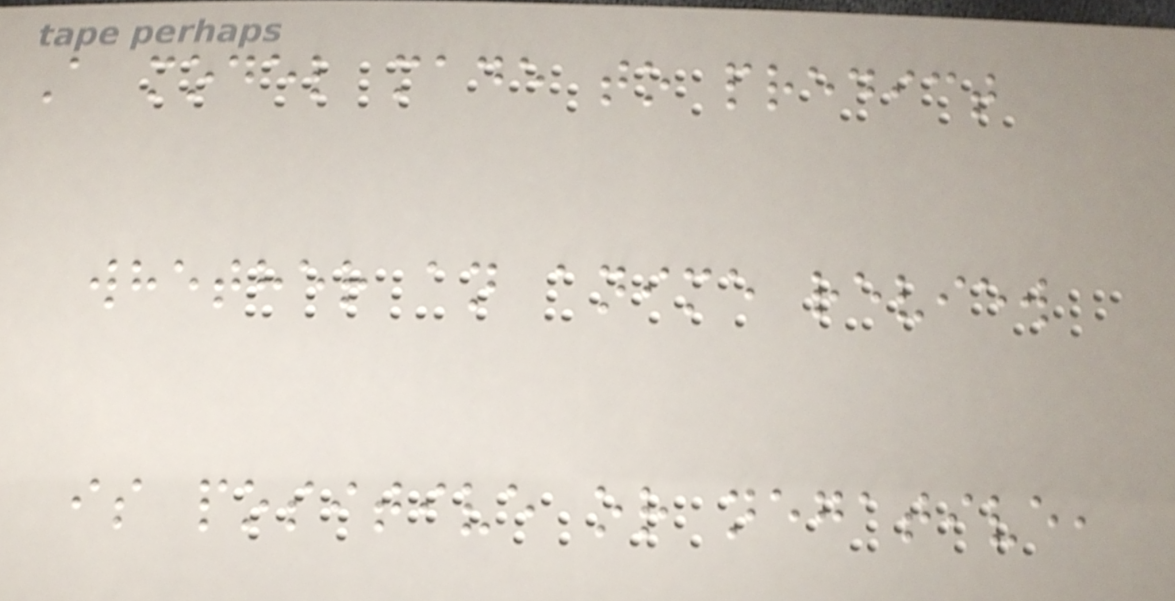A model made to predict
whether an anime review
is positive or negative,
